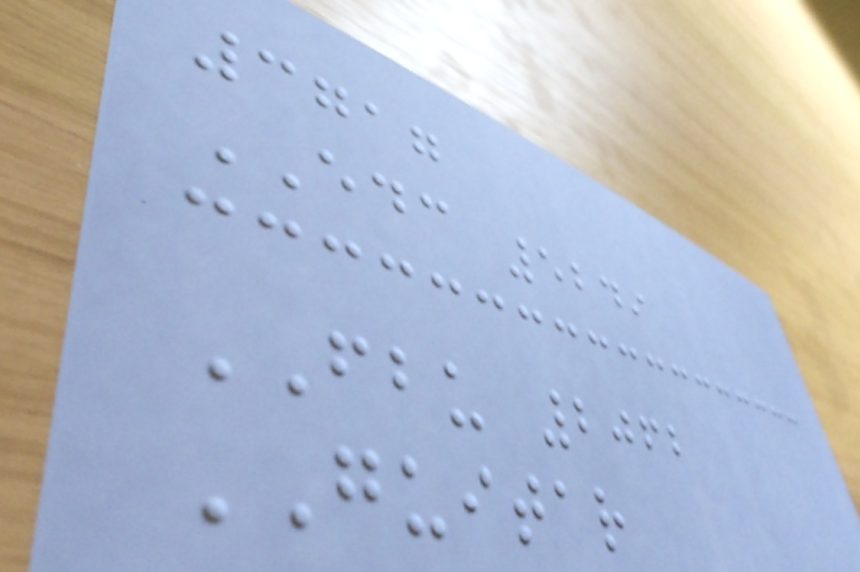3717
EDC 5249
FBU 2062
GUITAR
